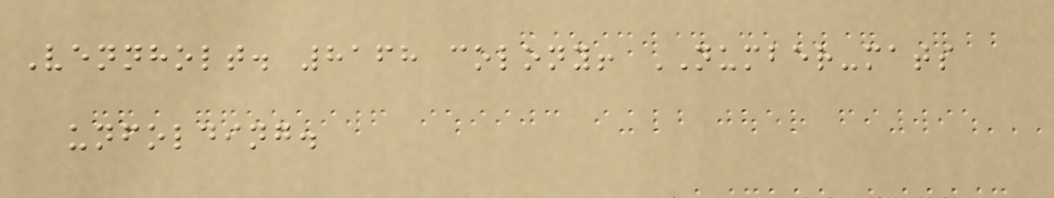Vennholt. 8168 colony! NUMBER-mats
unfolding.
